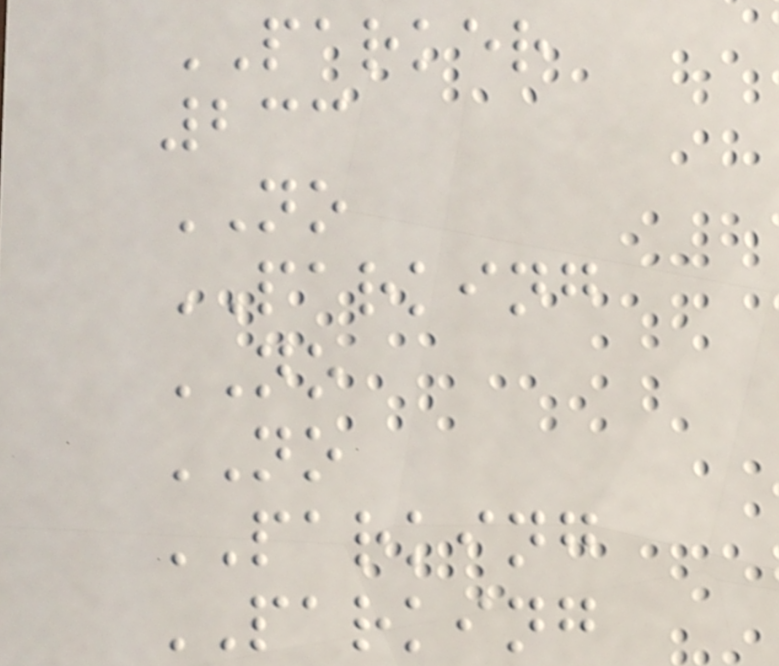PARKER
233
NO
PARKING
NO
NO
PARKING
PARKING
